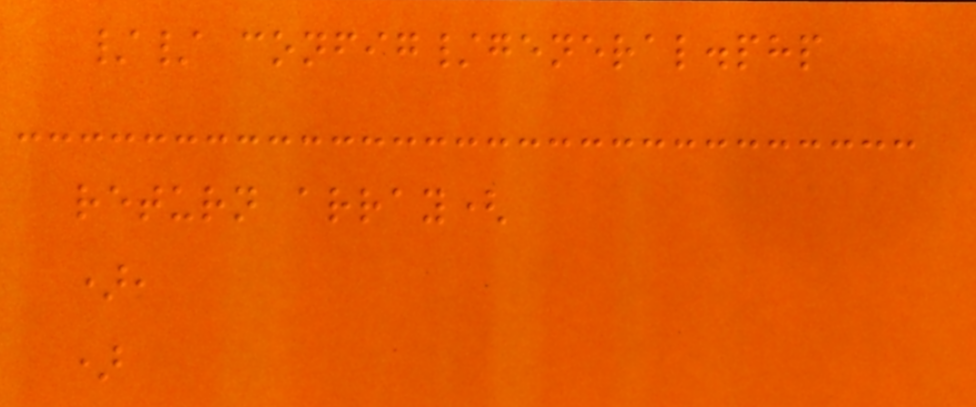// config/general.php
return array(
),
)
